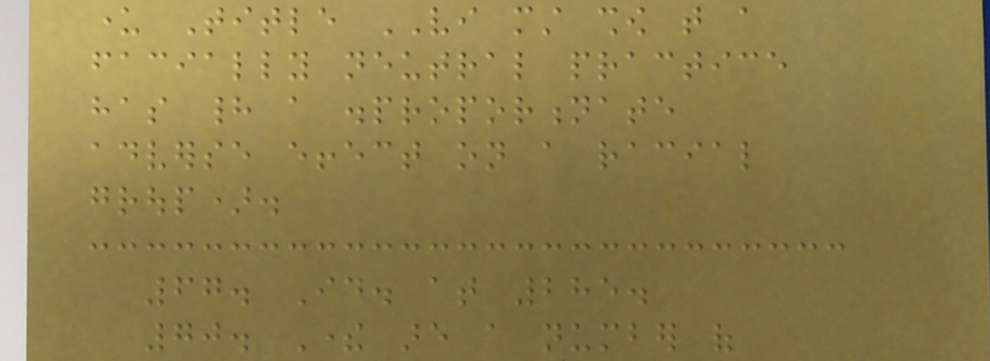under Title VI must show that a
facially neutral practice
has had a disproportionate
adverse effect on a racial
group).
67. Id. at 285.
70. There are a number of
